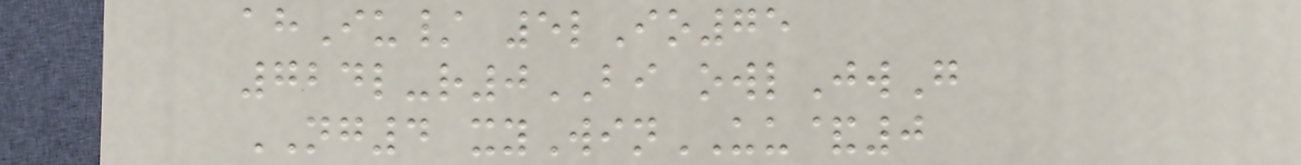ahIu/ 5lIo75
724l-r0BI owlJwG
NG4 xyWinUU&0
